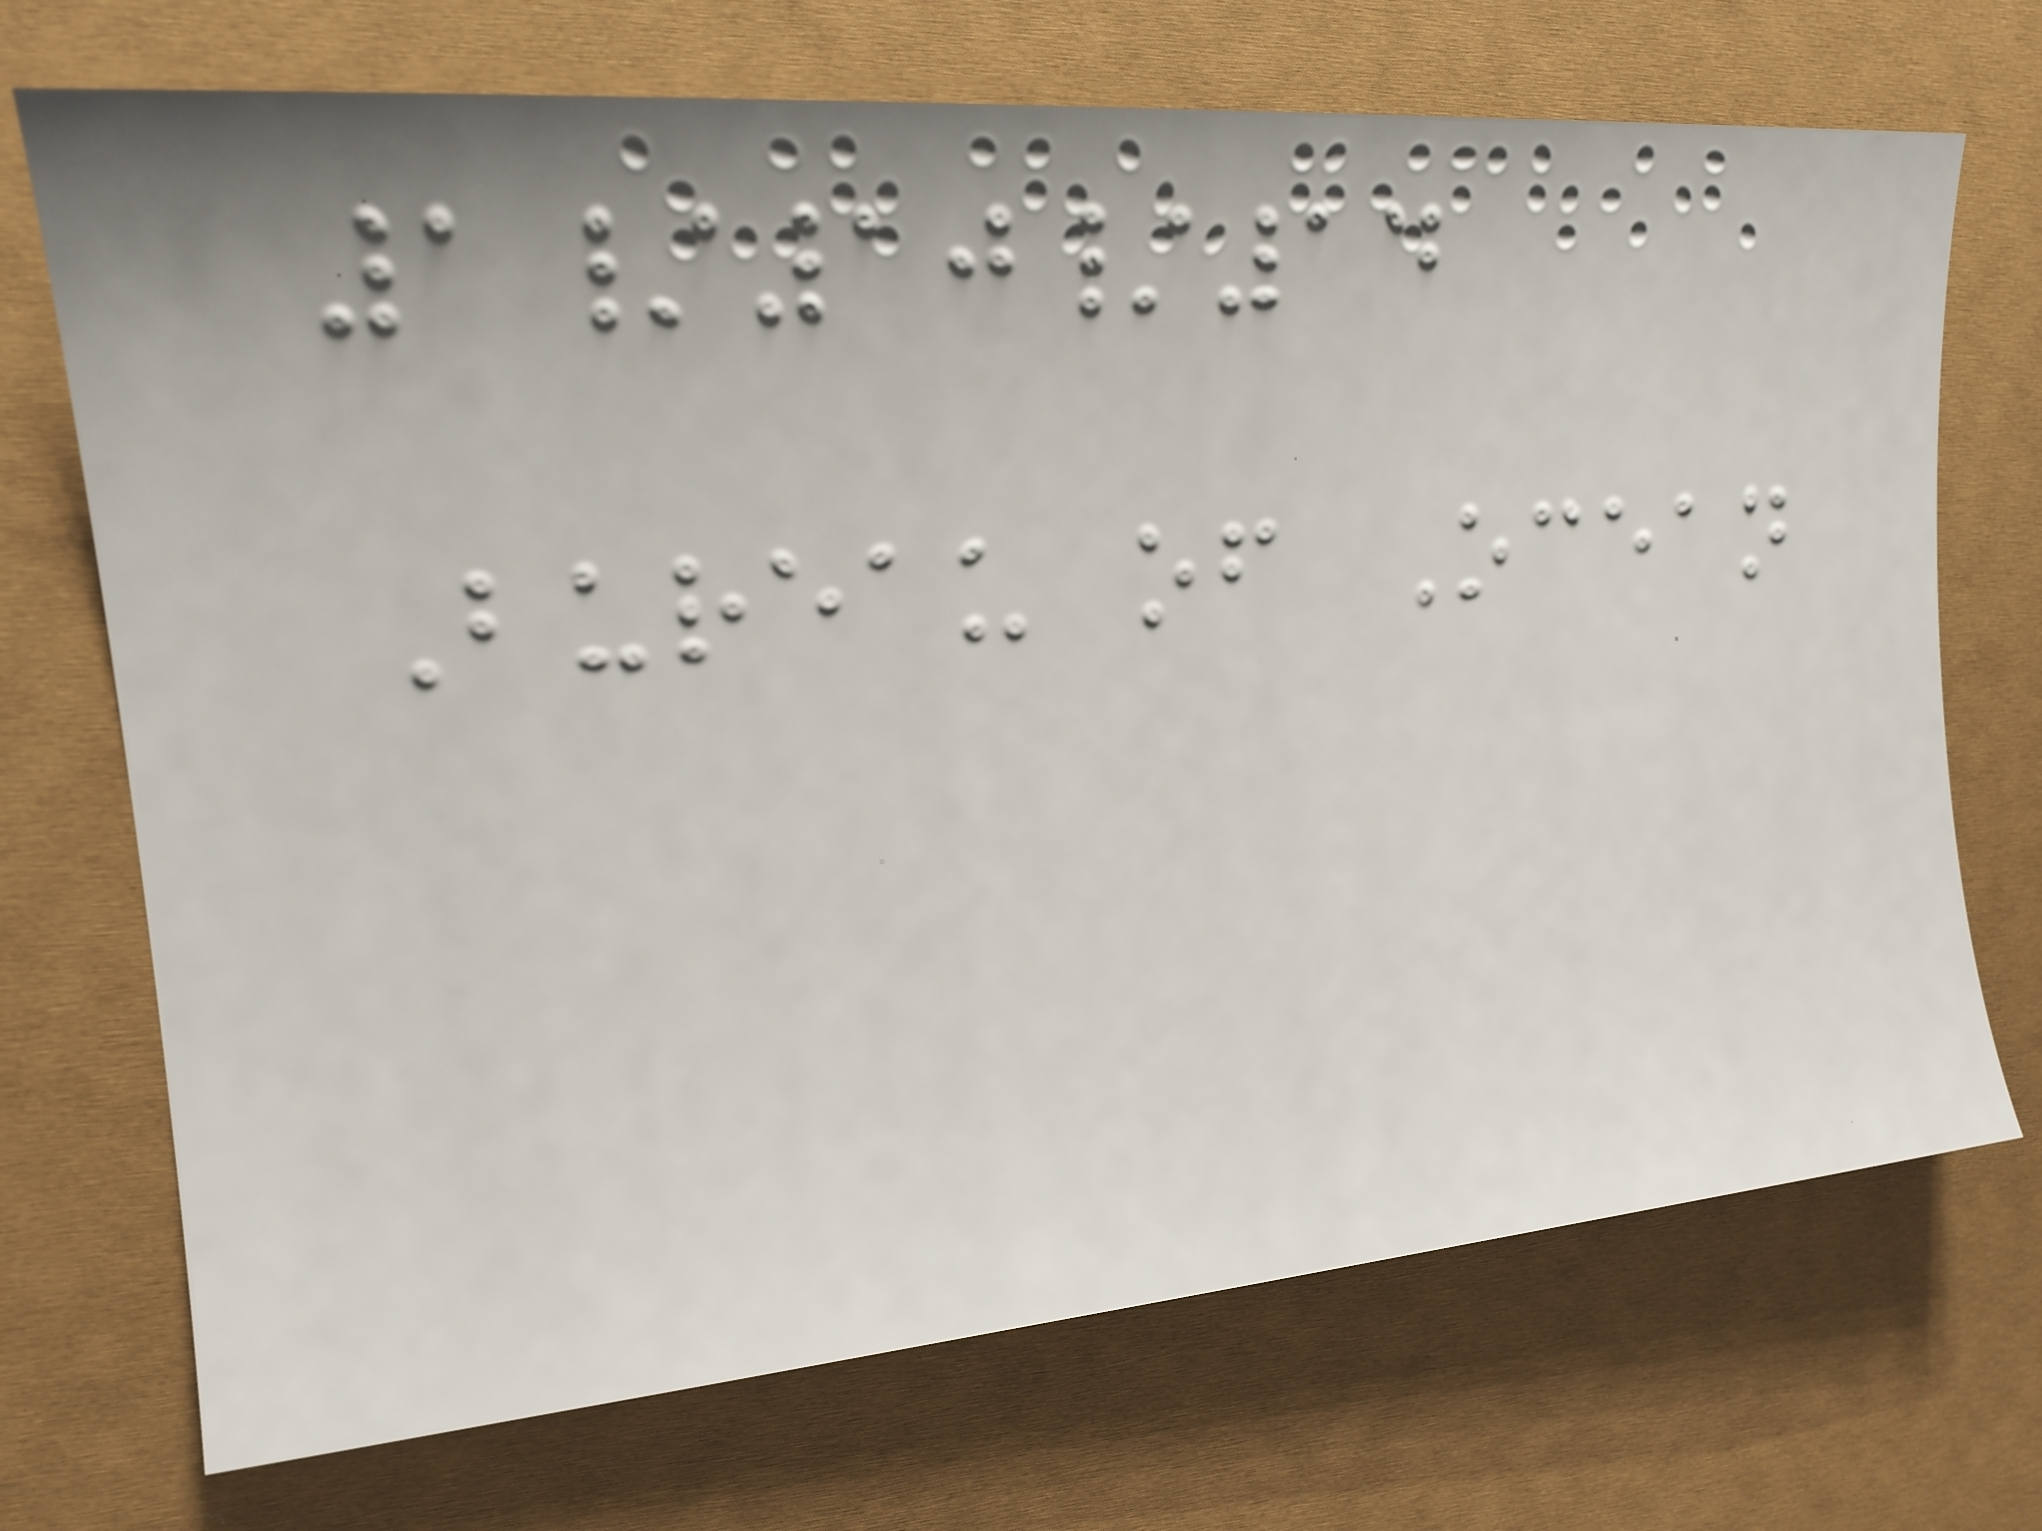1/10/14
Bureau of Ocean
